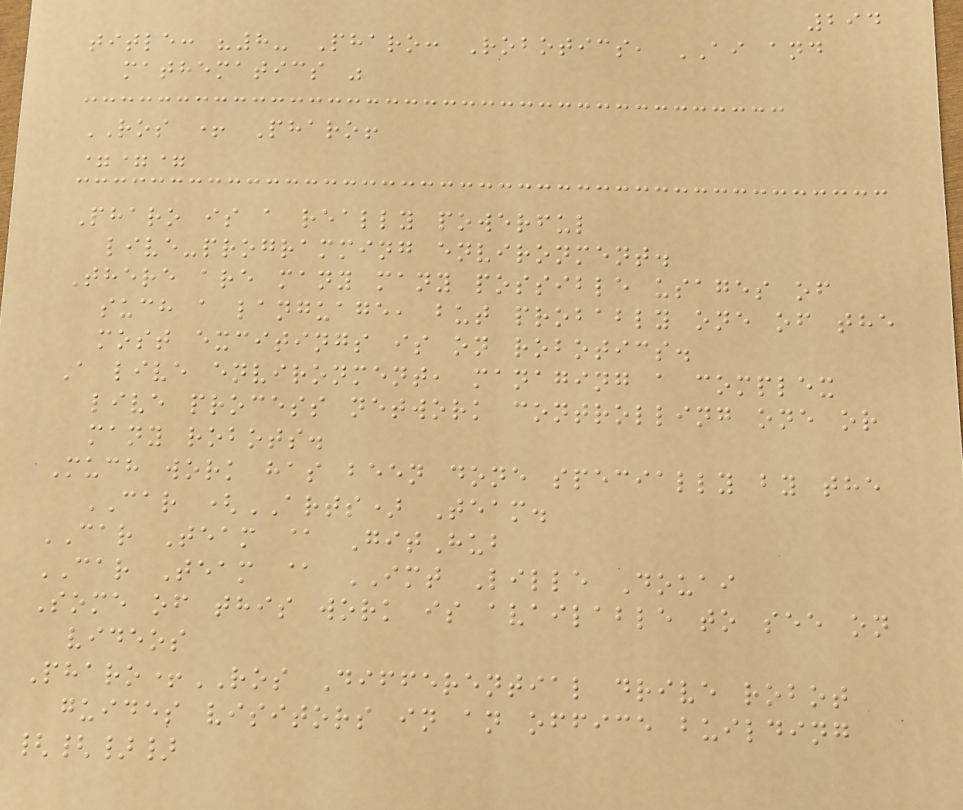294
title: "8- Pharo: Robotics, AI and
mathematics "
ROS + Pharo!
===
Pharo is a really powerful
live-programming environment.
There are many many possible usages of
such a language, but probably one of the
most excitings is on robotics.
A live environment, managing a complex
live process network controlling one or
many robots.
Much work has been done specially by the
CAR (ARTS) Team.
CAR Team @ GitHub
CAR Team @ IMT Lille Douai
Some of this work is available to see on
videos
Pharo+ROS Differential drive robot
guides visitors in an office building
{{}}
